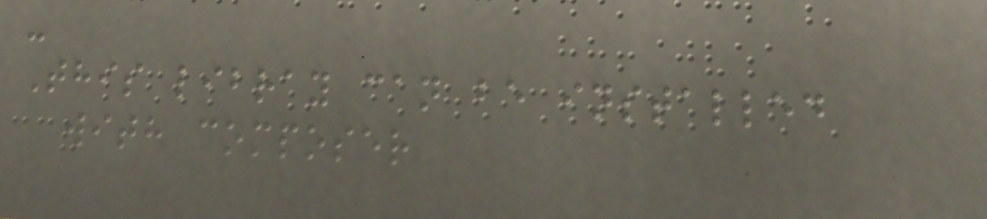-
This libray can be installed
with composer
